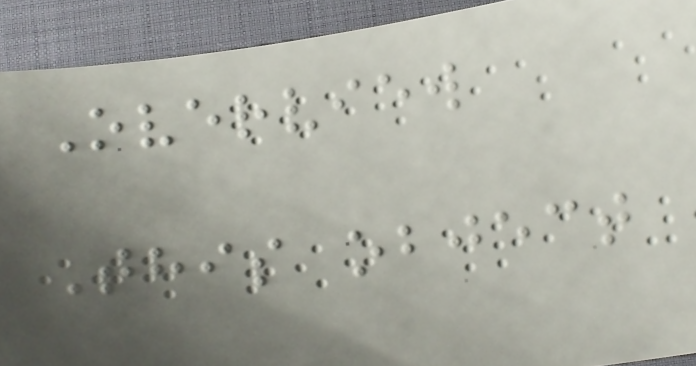Overview
This object
